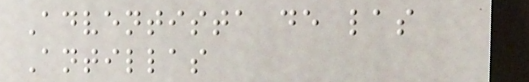Adventista de las
Antillas
